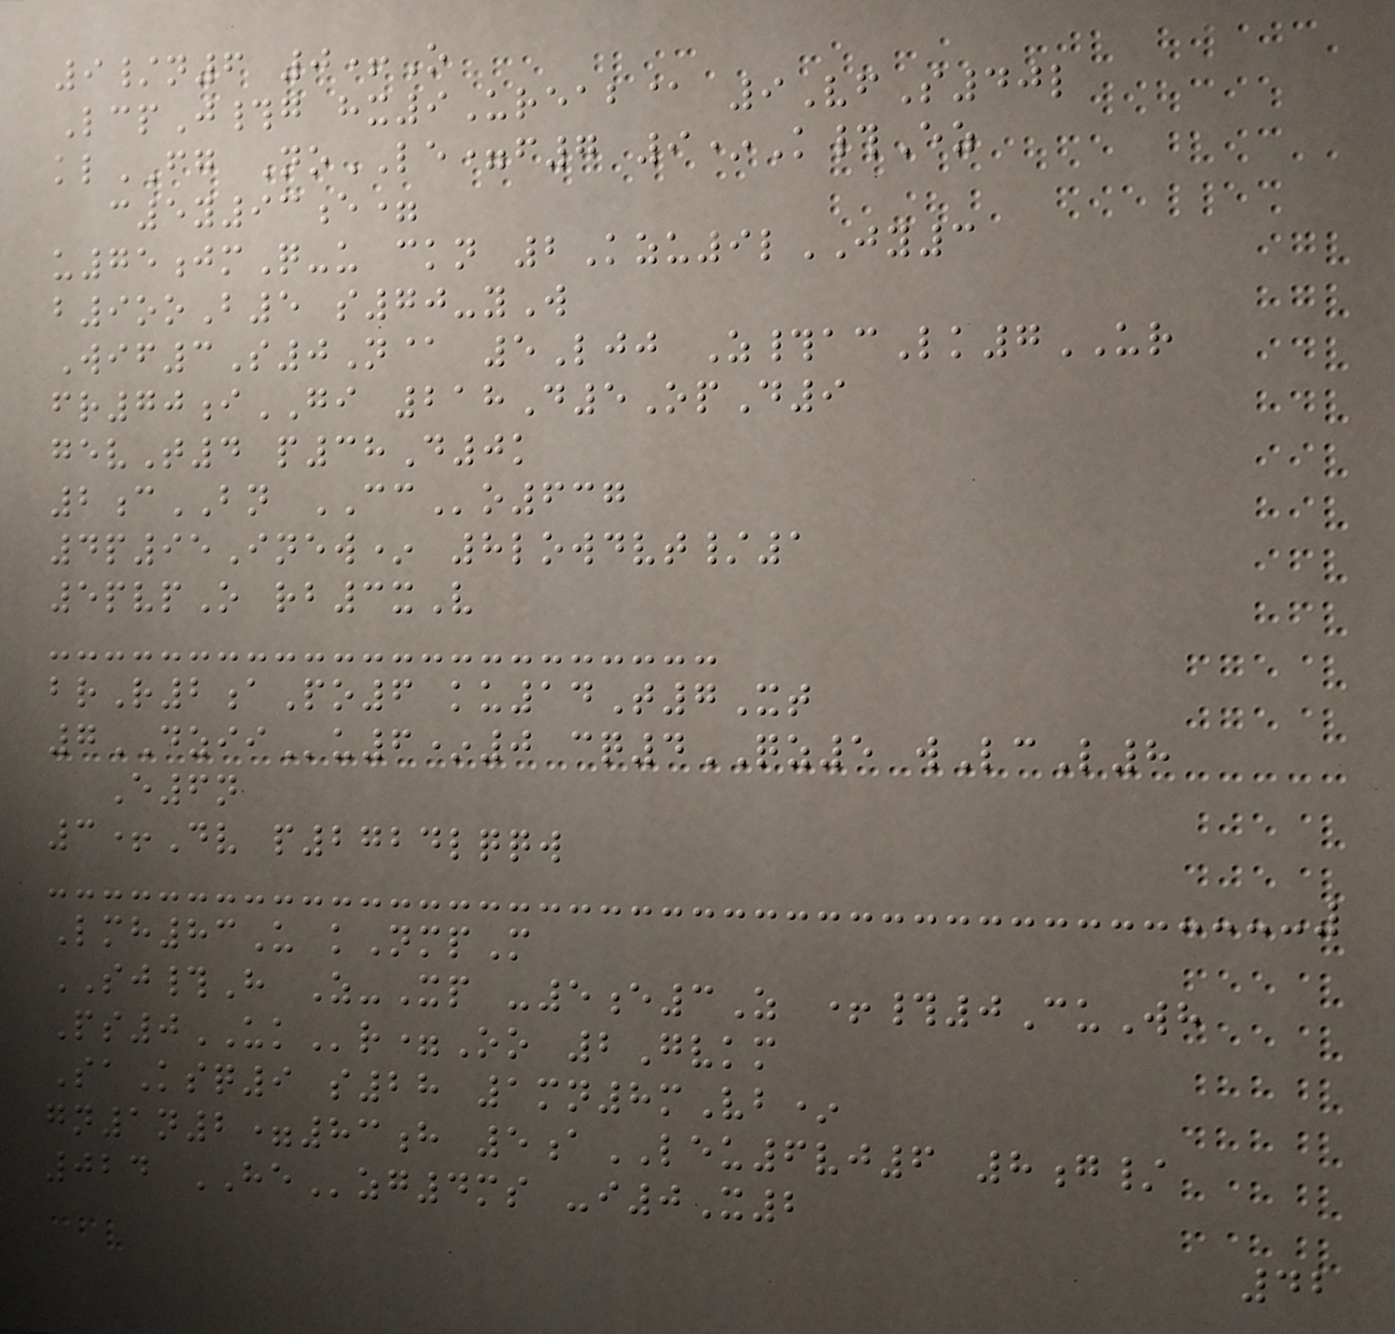9/n6 0+O
LcpJ#g hx9Ureab@ 9VfS40l
klFG NoLE=f7 9*K#Ez
c5y93e=
u75jmQ-u ckn 2Kzu9lJY3
b9ooB5 s70-yW
Wif3S0N@ 5Ljj Z#acLk7UR
fr70iGI 218D5OpD9
gevT4 p38D0k
2cBN CCo637
4p95Inew* 8lowdvt/1
5pvpO rb3xV
brR2aPo6 ku14T7Xt
7DZIIu6*0 cq4QZ5 wLcL8
E6n
3+Dv p2724lqqw
Lmh83U kNmpM
SJ#H Z-Xp -5e3Z +#0CuWh
Ps0UKr=Oo 2Gvkm
SaKsq9 s28 1mn8mVb*
gn1n2=83h 5aLEU6vj6 8g/
024 HEzg4ms -i0X2
42
